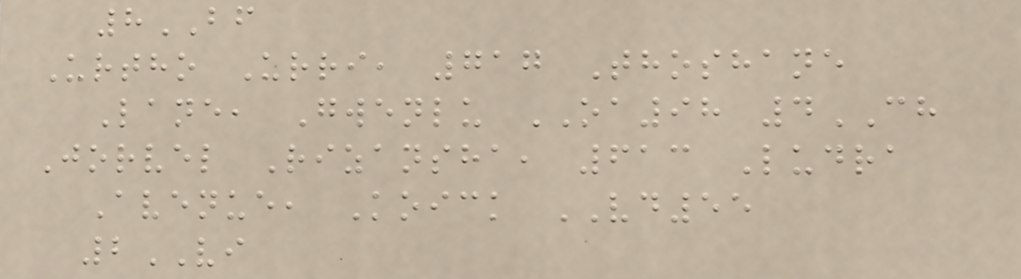8BF
Urtho Urri, 717 Thoshane
Lane, Gwenlu OA98 4CH
Jorvel Rizansha, 613 Ludra
Avenue, Koick VD55
2VI
